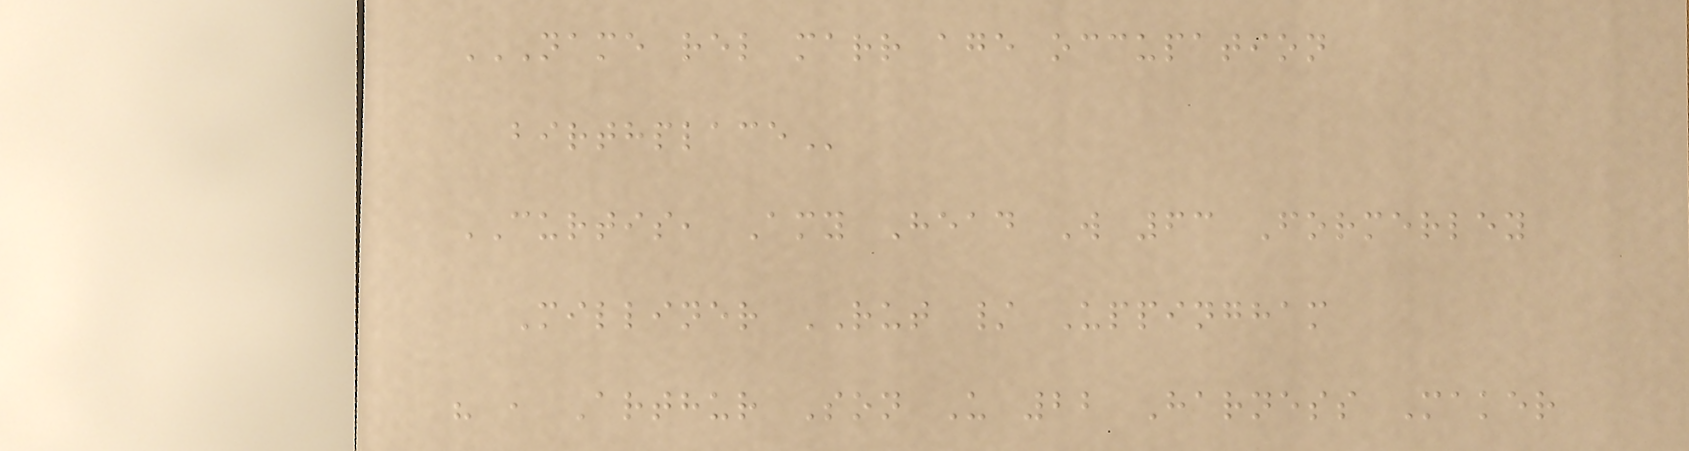NAME REL MARR AGE OCCUPATION
BIRTHPLACE
CURTIS, Amy Head W 63 Formerley
Milliner RUT / Uppingham
" , Arthur Son U 22 Harness Maker
